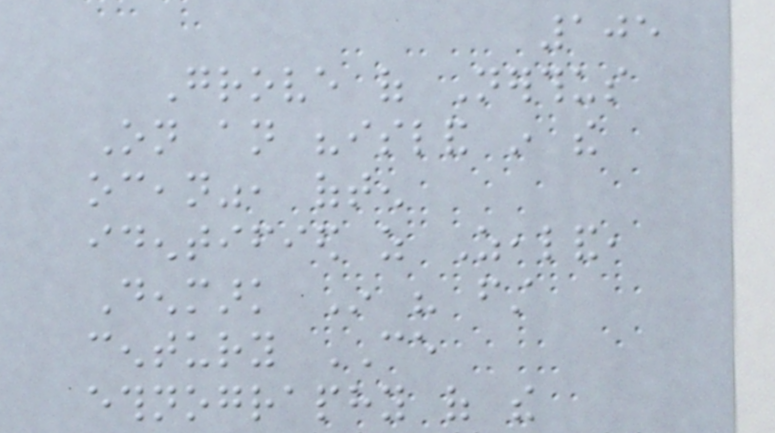105
Grove of Nerthus
On an "island in the
ocean", often
identified as Zealand,
Denmark In his first
century CE
ethnography of the
